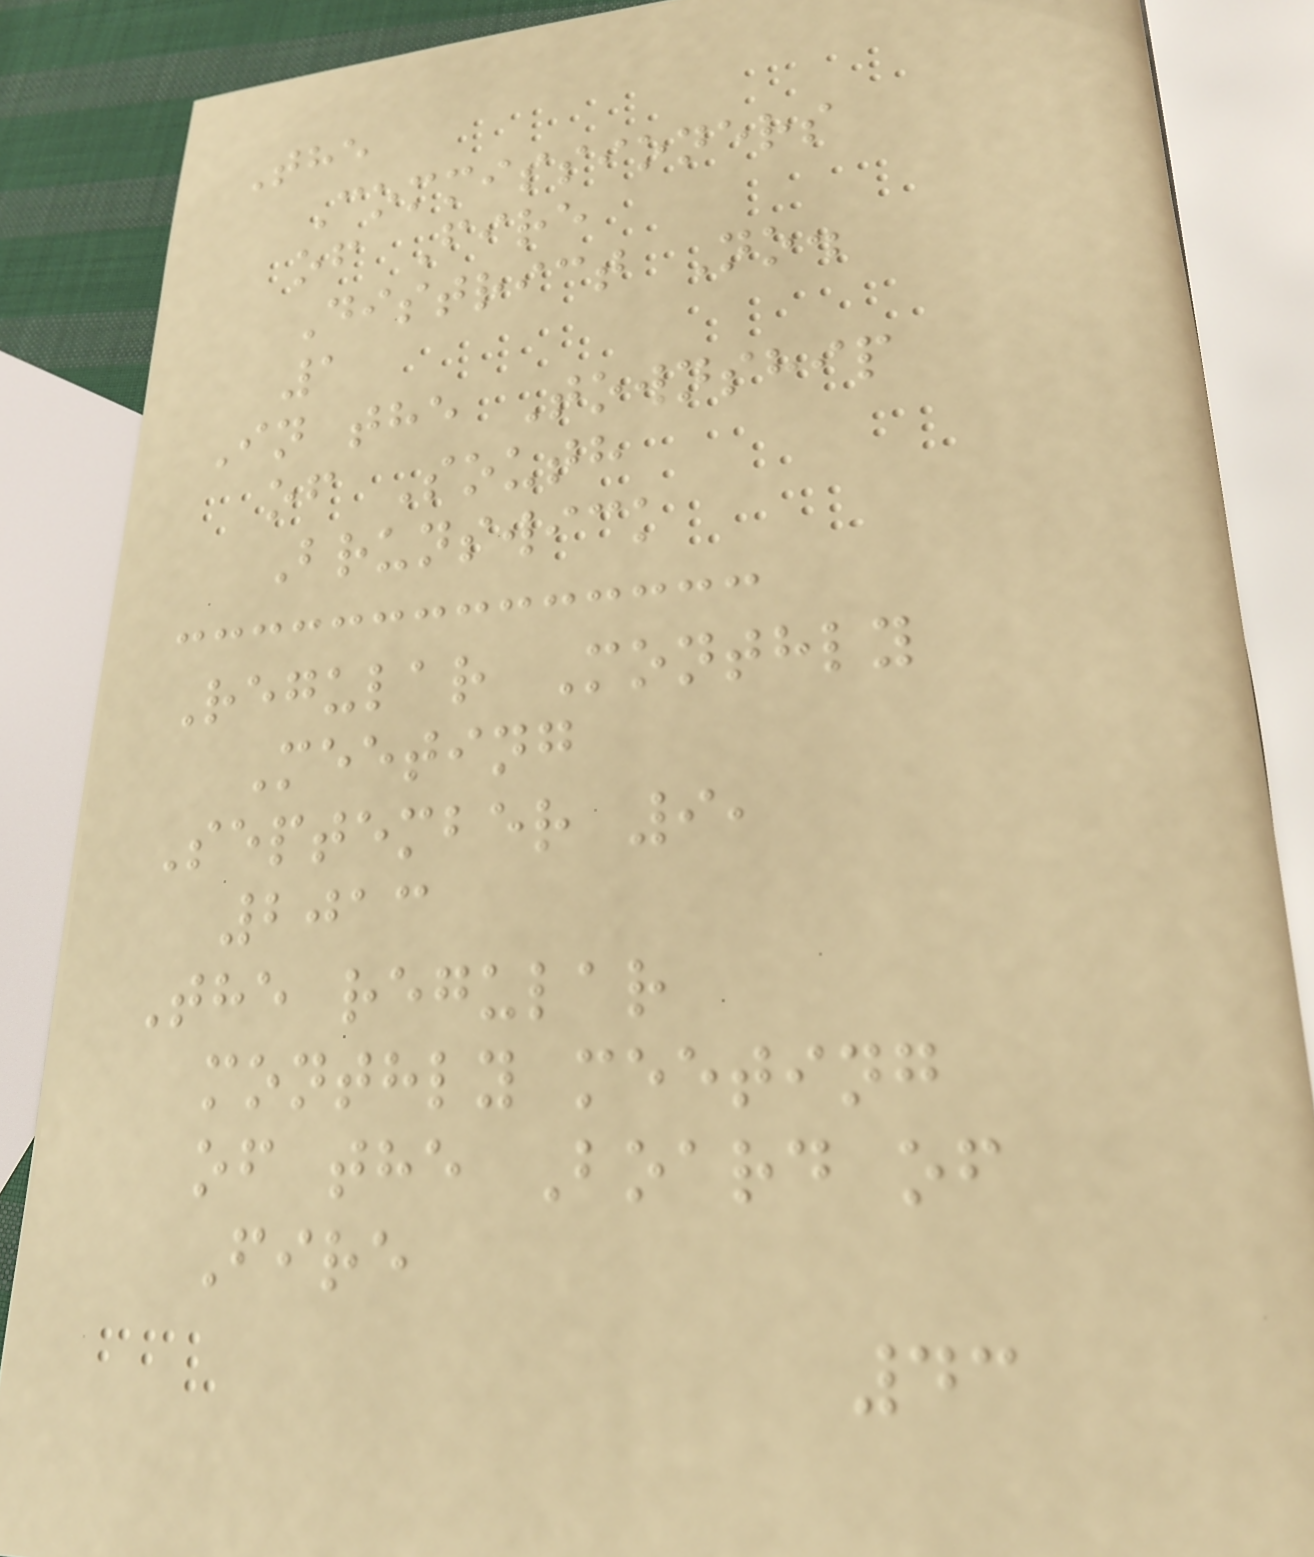The
Commissioners
of Fire
District No.
1
In the Township
of South
Brunswick
Regular Monthly
Meeting
September 9,
2013
The regular
monthly meeting
of the Board of
Fire
43
